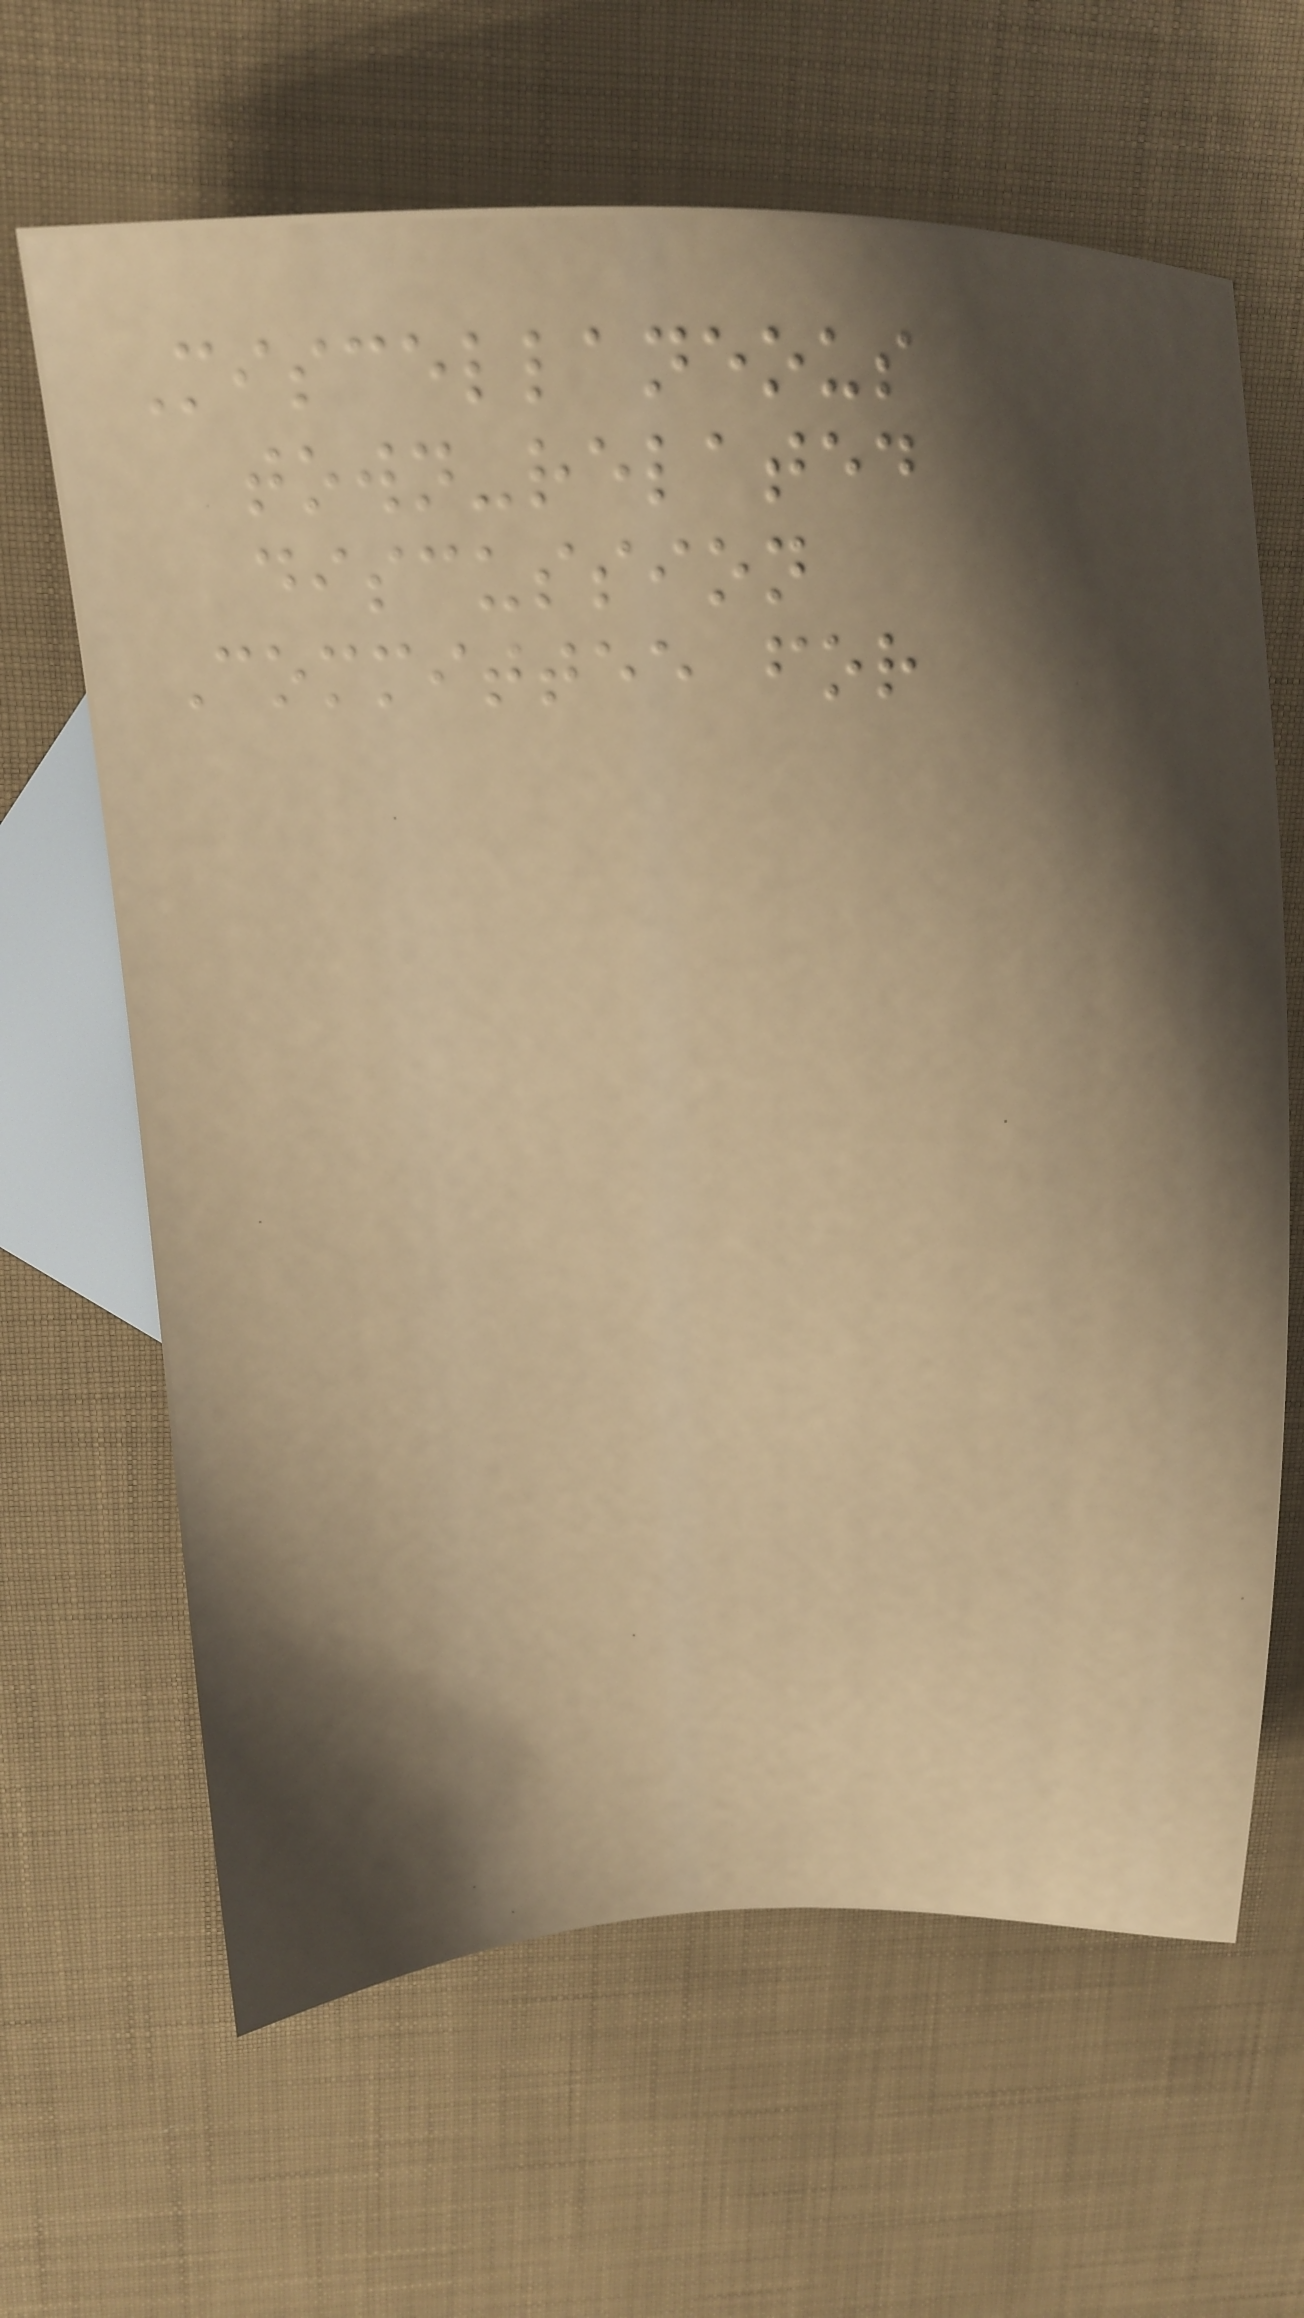Miscellaneous
town-related
discussion
Committee for
